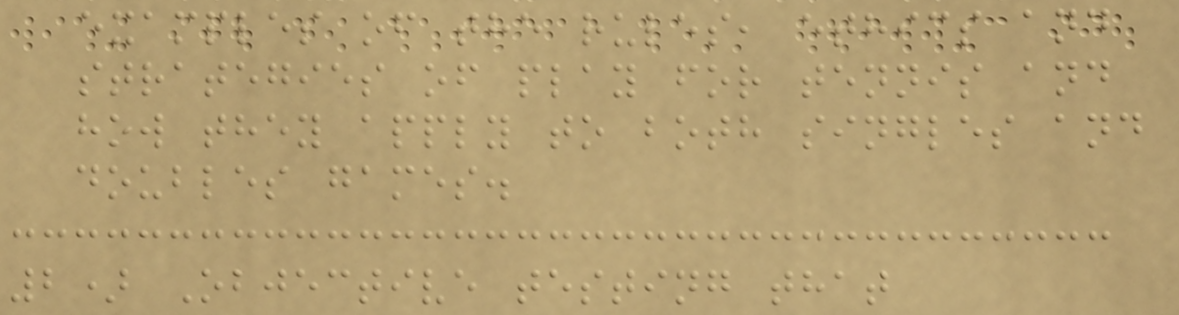examples of the rules, ethics and
strategies of play for tennis and
how they apply to both singles and
doubles games.
2) Objective testing that
